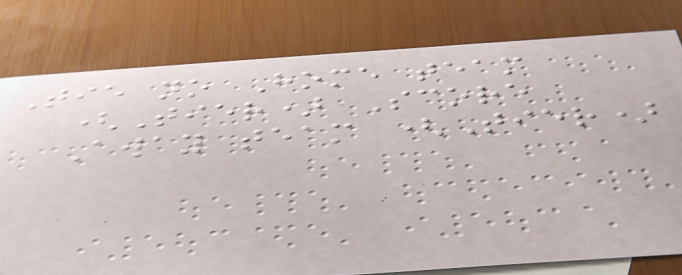Tie no Home team
(Tier) Score
Away team (Tier)
